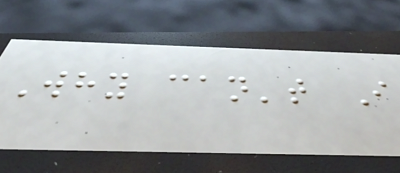Why can't I
